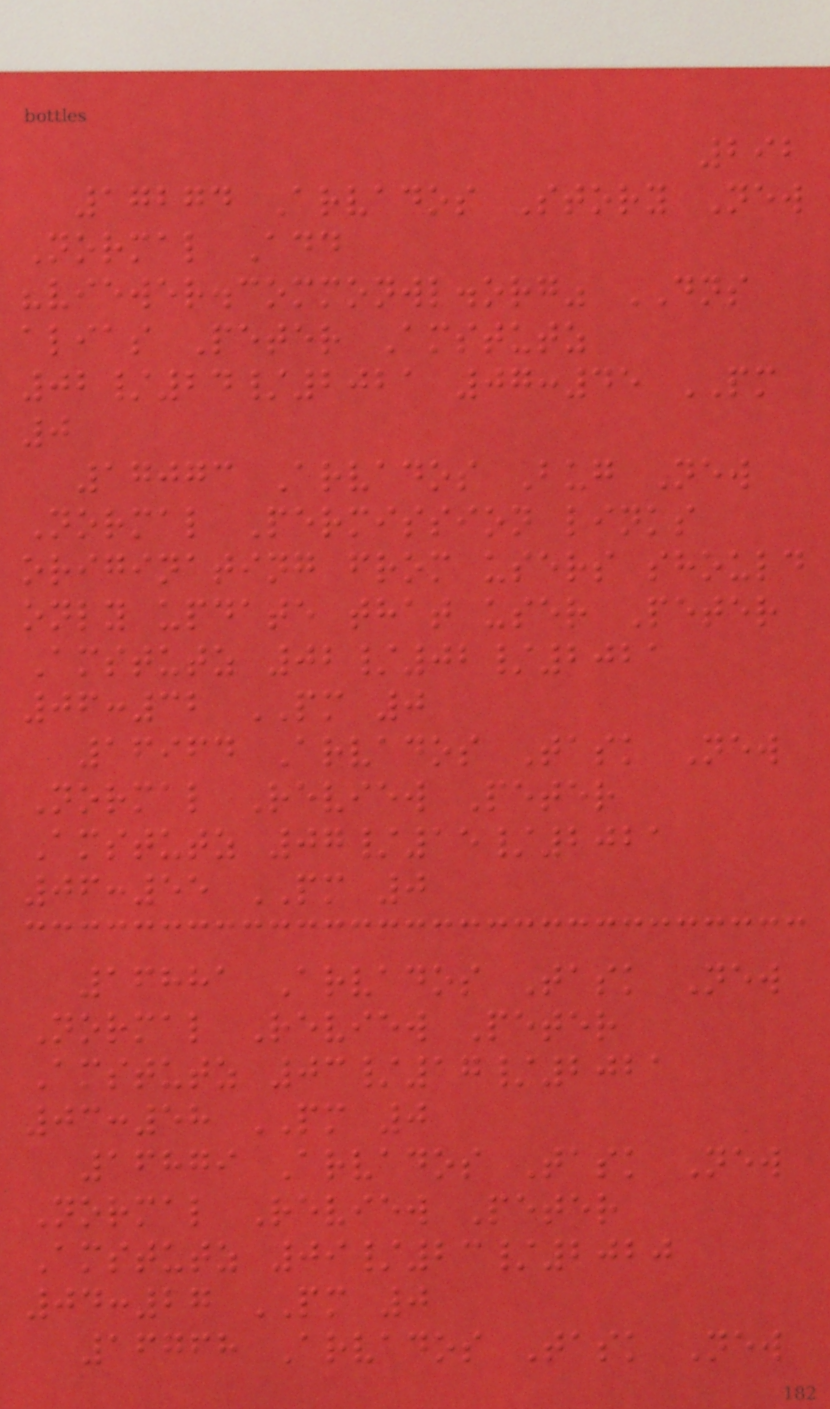292
17274 Arvados Story New
Normal Add
"viewer.commonwl.org" DNS
alias Peter Amstutz
02/24/2021 07:45 PM
0
17073 Arvados Bug New
Normal Permission links
originating from users should
only update that user Peter
Amstutz 02/02/2021
06:32 PM 0
16964 Arvados Task New
Normal Review Peter
Amstutz 07/15/2021
06:55 PM 0
16881 Arvados Task New
Normal Review Peter
Amstutz 03/17/2021
03:58 PM 0
16879 Arvados Task New
Normal Review Peter
Amstutz 09/23/2020
04:27 PM 0
16768 Arvados Task New
